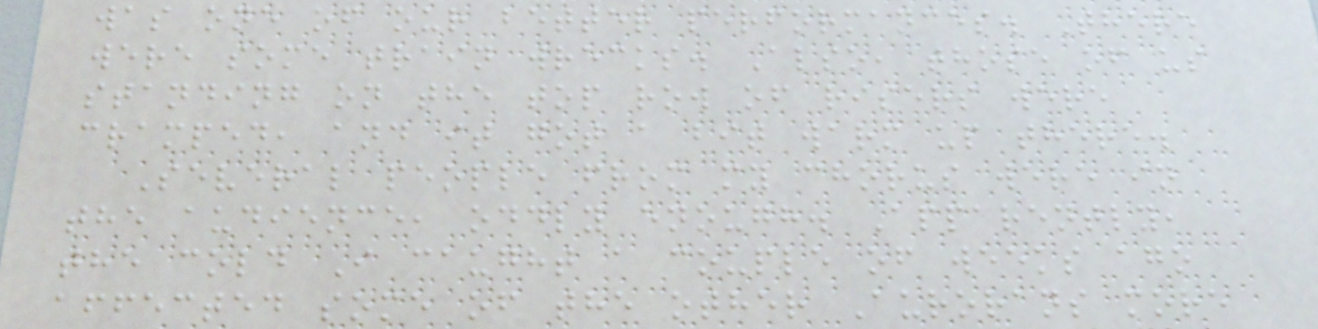was one of our better performances. There
were some train wrecks. Also, those of us
standing on the top row of risers were
cramped, and it got a bit warm up there.
Several people from my chorus were in
the audience, oddly enough. Apparently,
the cold I caught a couple of weeks ago
affected some of the other Aurorans more
